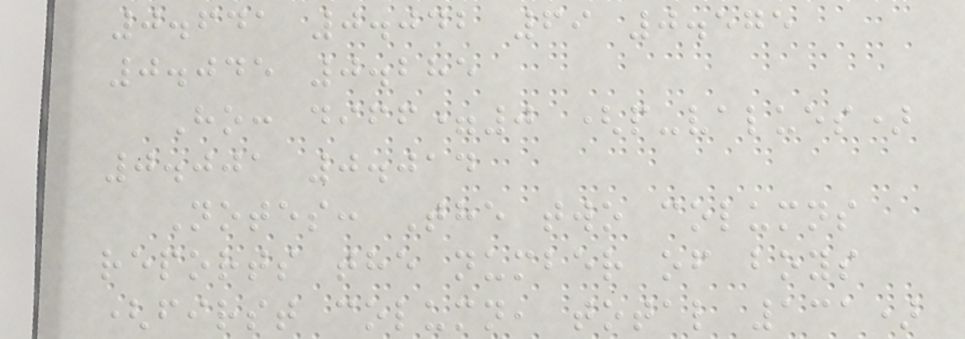0.641 0.042 69 0.575
0.045 0.285
Ho: diff=0 (p-values)
0.001 0.014
Notes: The two columns
reports the number of boys
(first column, total 131)
